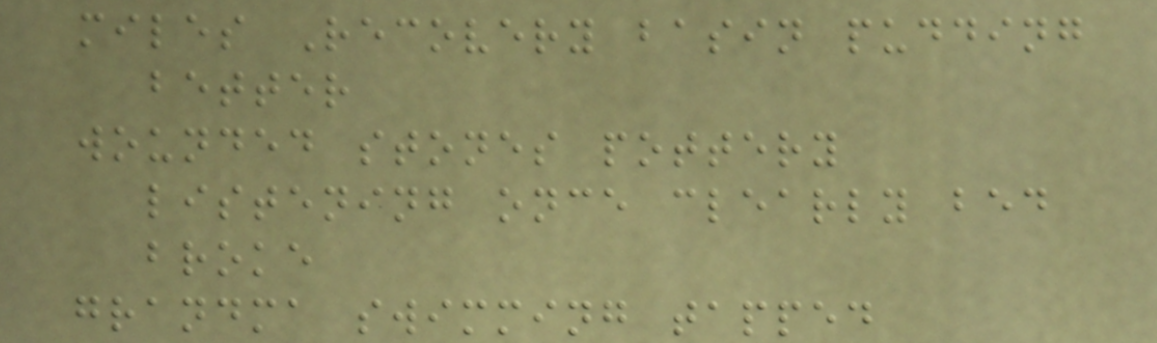miles Recovery basin pudding
better
wounded stones pottery
listening once clearly bed
broke
grandma swimming tapped
